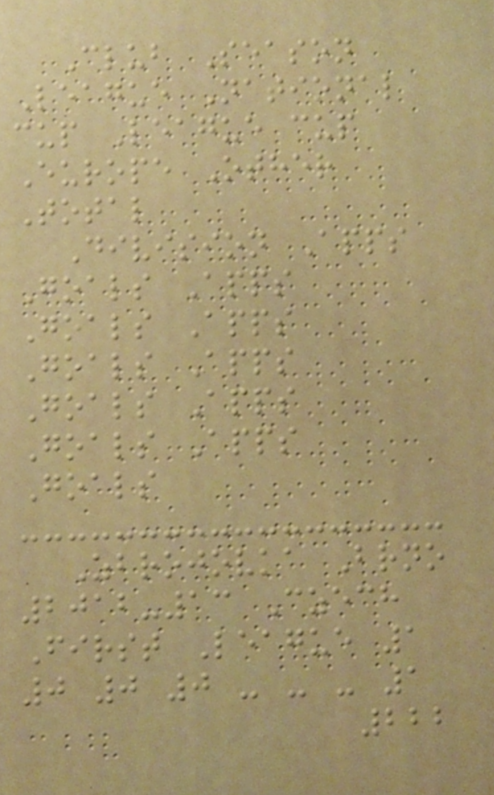Club Season
League National
cup League cup
Europe Other
Total
Division Apps
Goals Apps
Goals Apps
Goals Apps
Goals Apps
Goals Apps
Goals
Zbrojovka Brno
2012-13 Czech
First League 1
0 0 0 - - - 1
222
